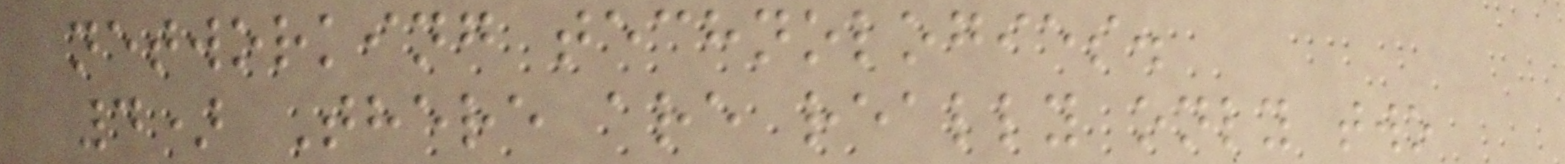networking technologies.
4) There are really only two
